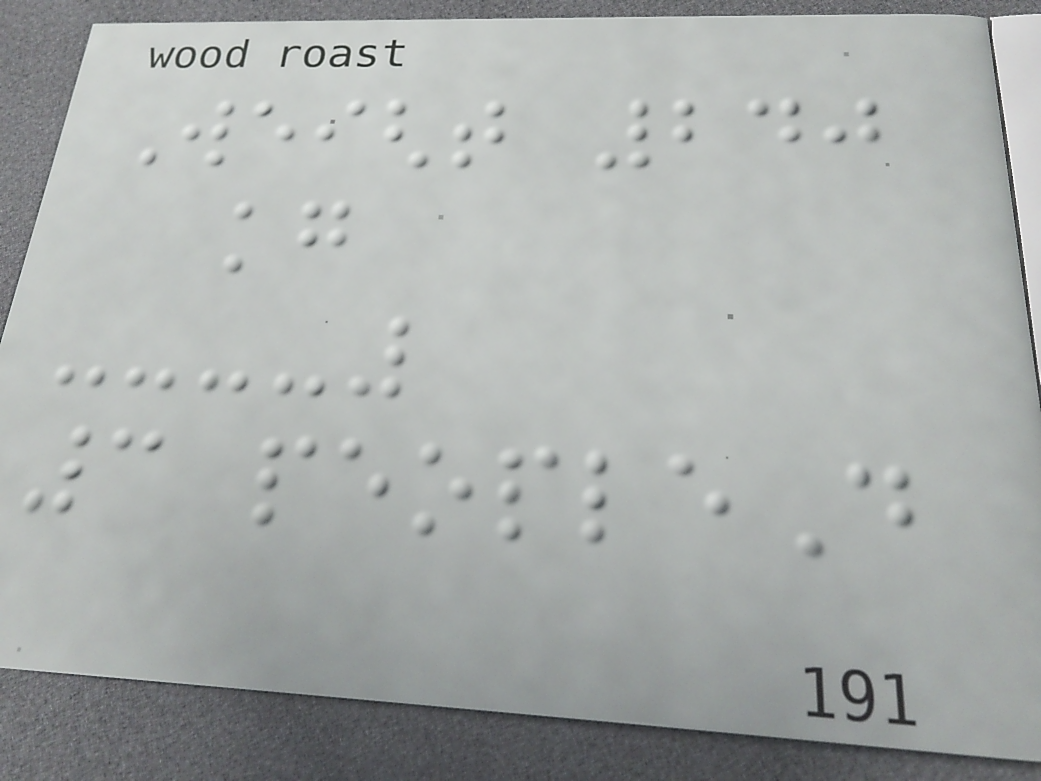Weight 240
kg
3 peopleD
